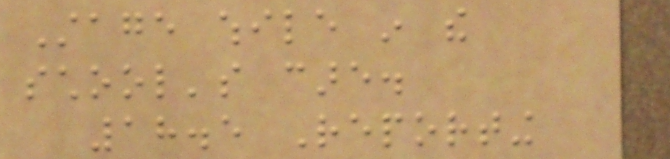Stage while in the
school's care.
18.5 Reporting
